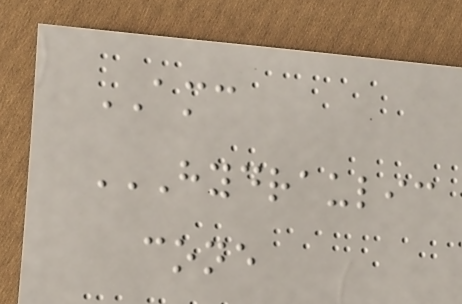AMC
HYDRAULIC
CONE
